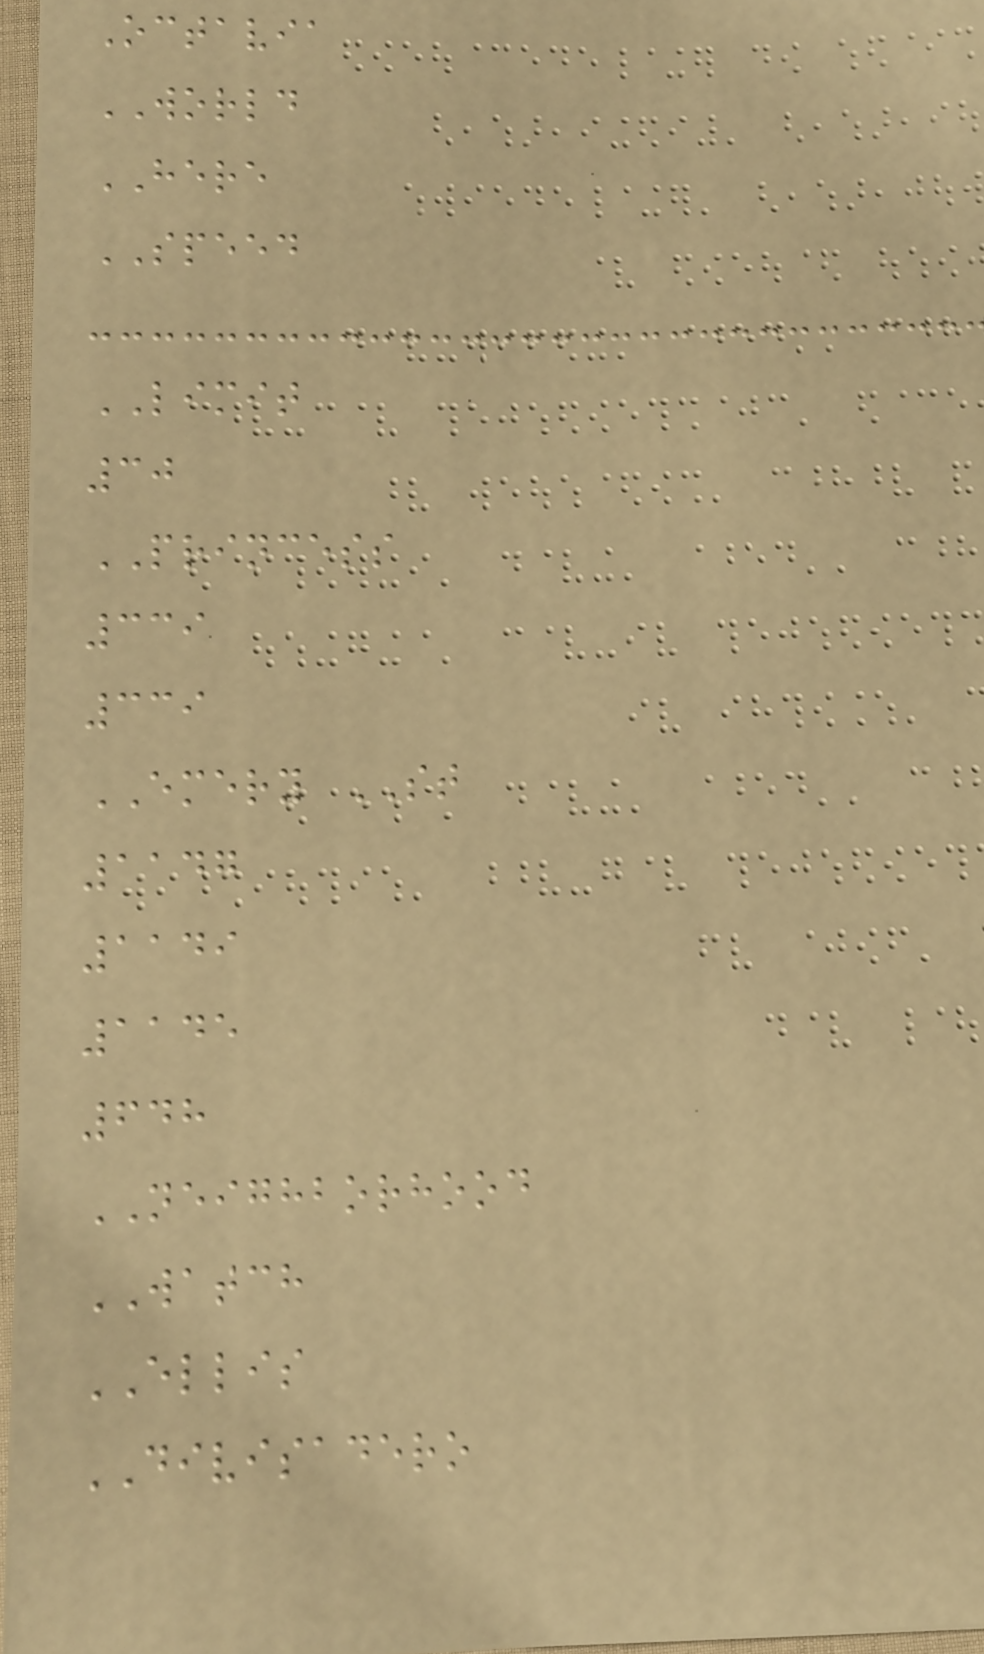Octavia
WORLD
HERE
SPEED
LIMIT
30
PRINCESS
339
339
EMERY ST
1147
1149
1145
648
NEIGHBORHOOD
WATCH
ELLIS
DIVISADERO
